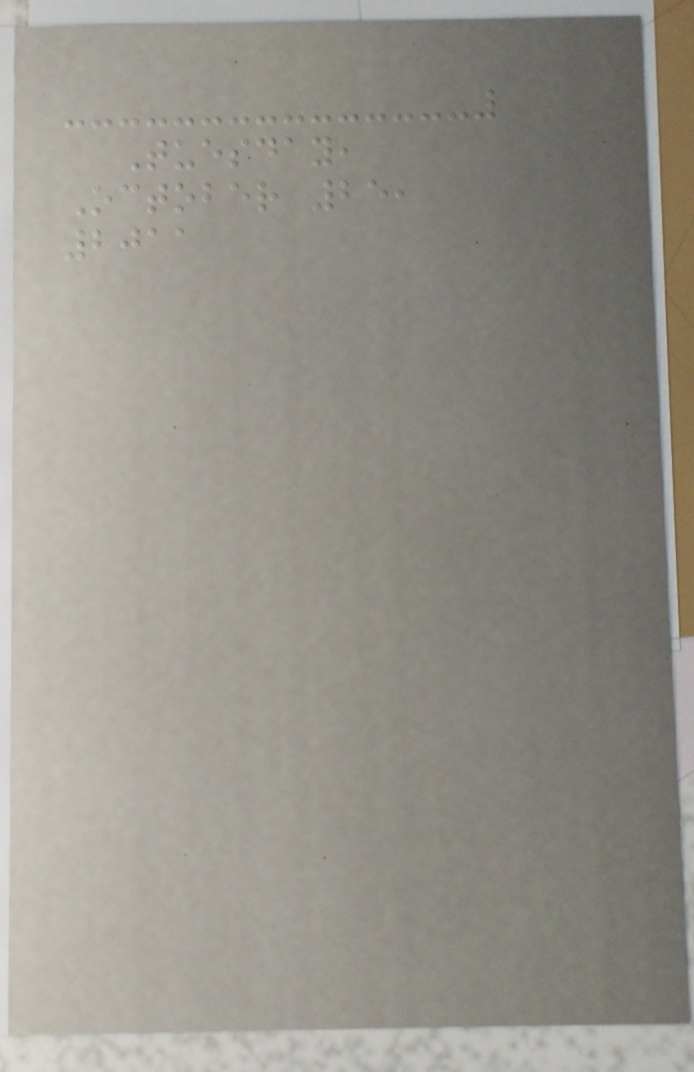Tuesday,
October 25,
2011
